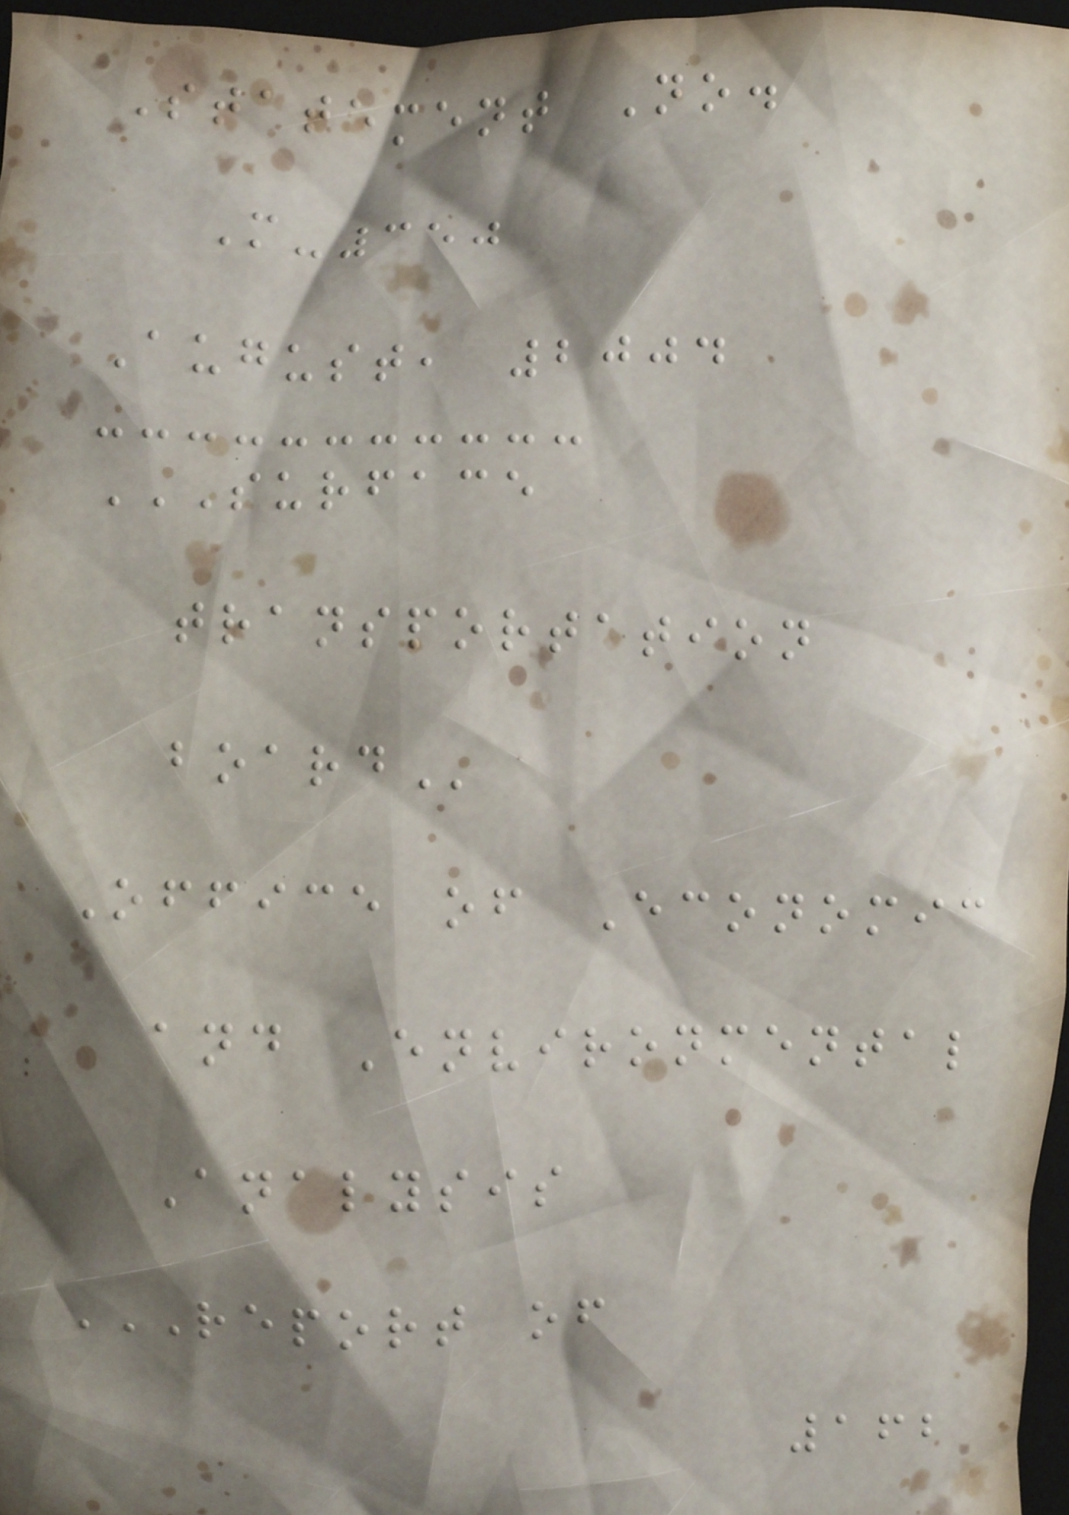Statement No.
M-350
August, 2004
SURFACE
TRANSPORTATION
BOARD
Office of Economic
and Environmental
Analysis
REPORT OF
162
